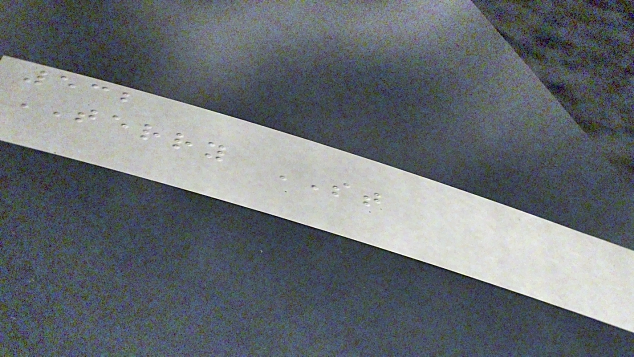532
TERRY ST
